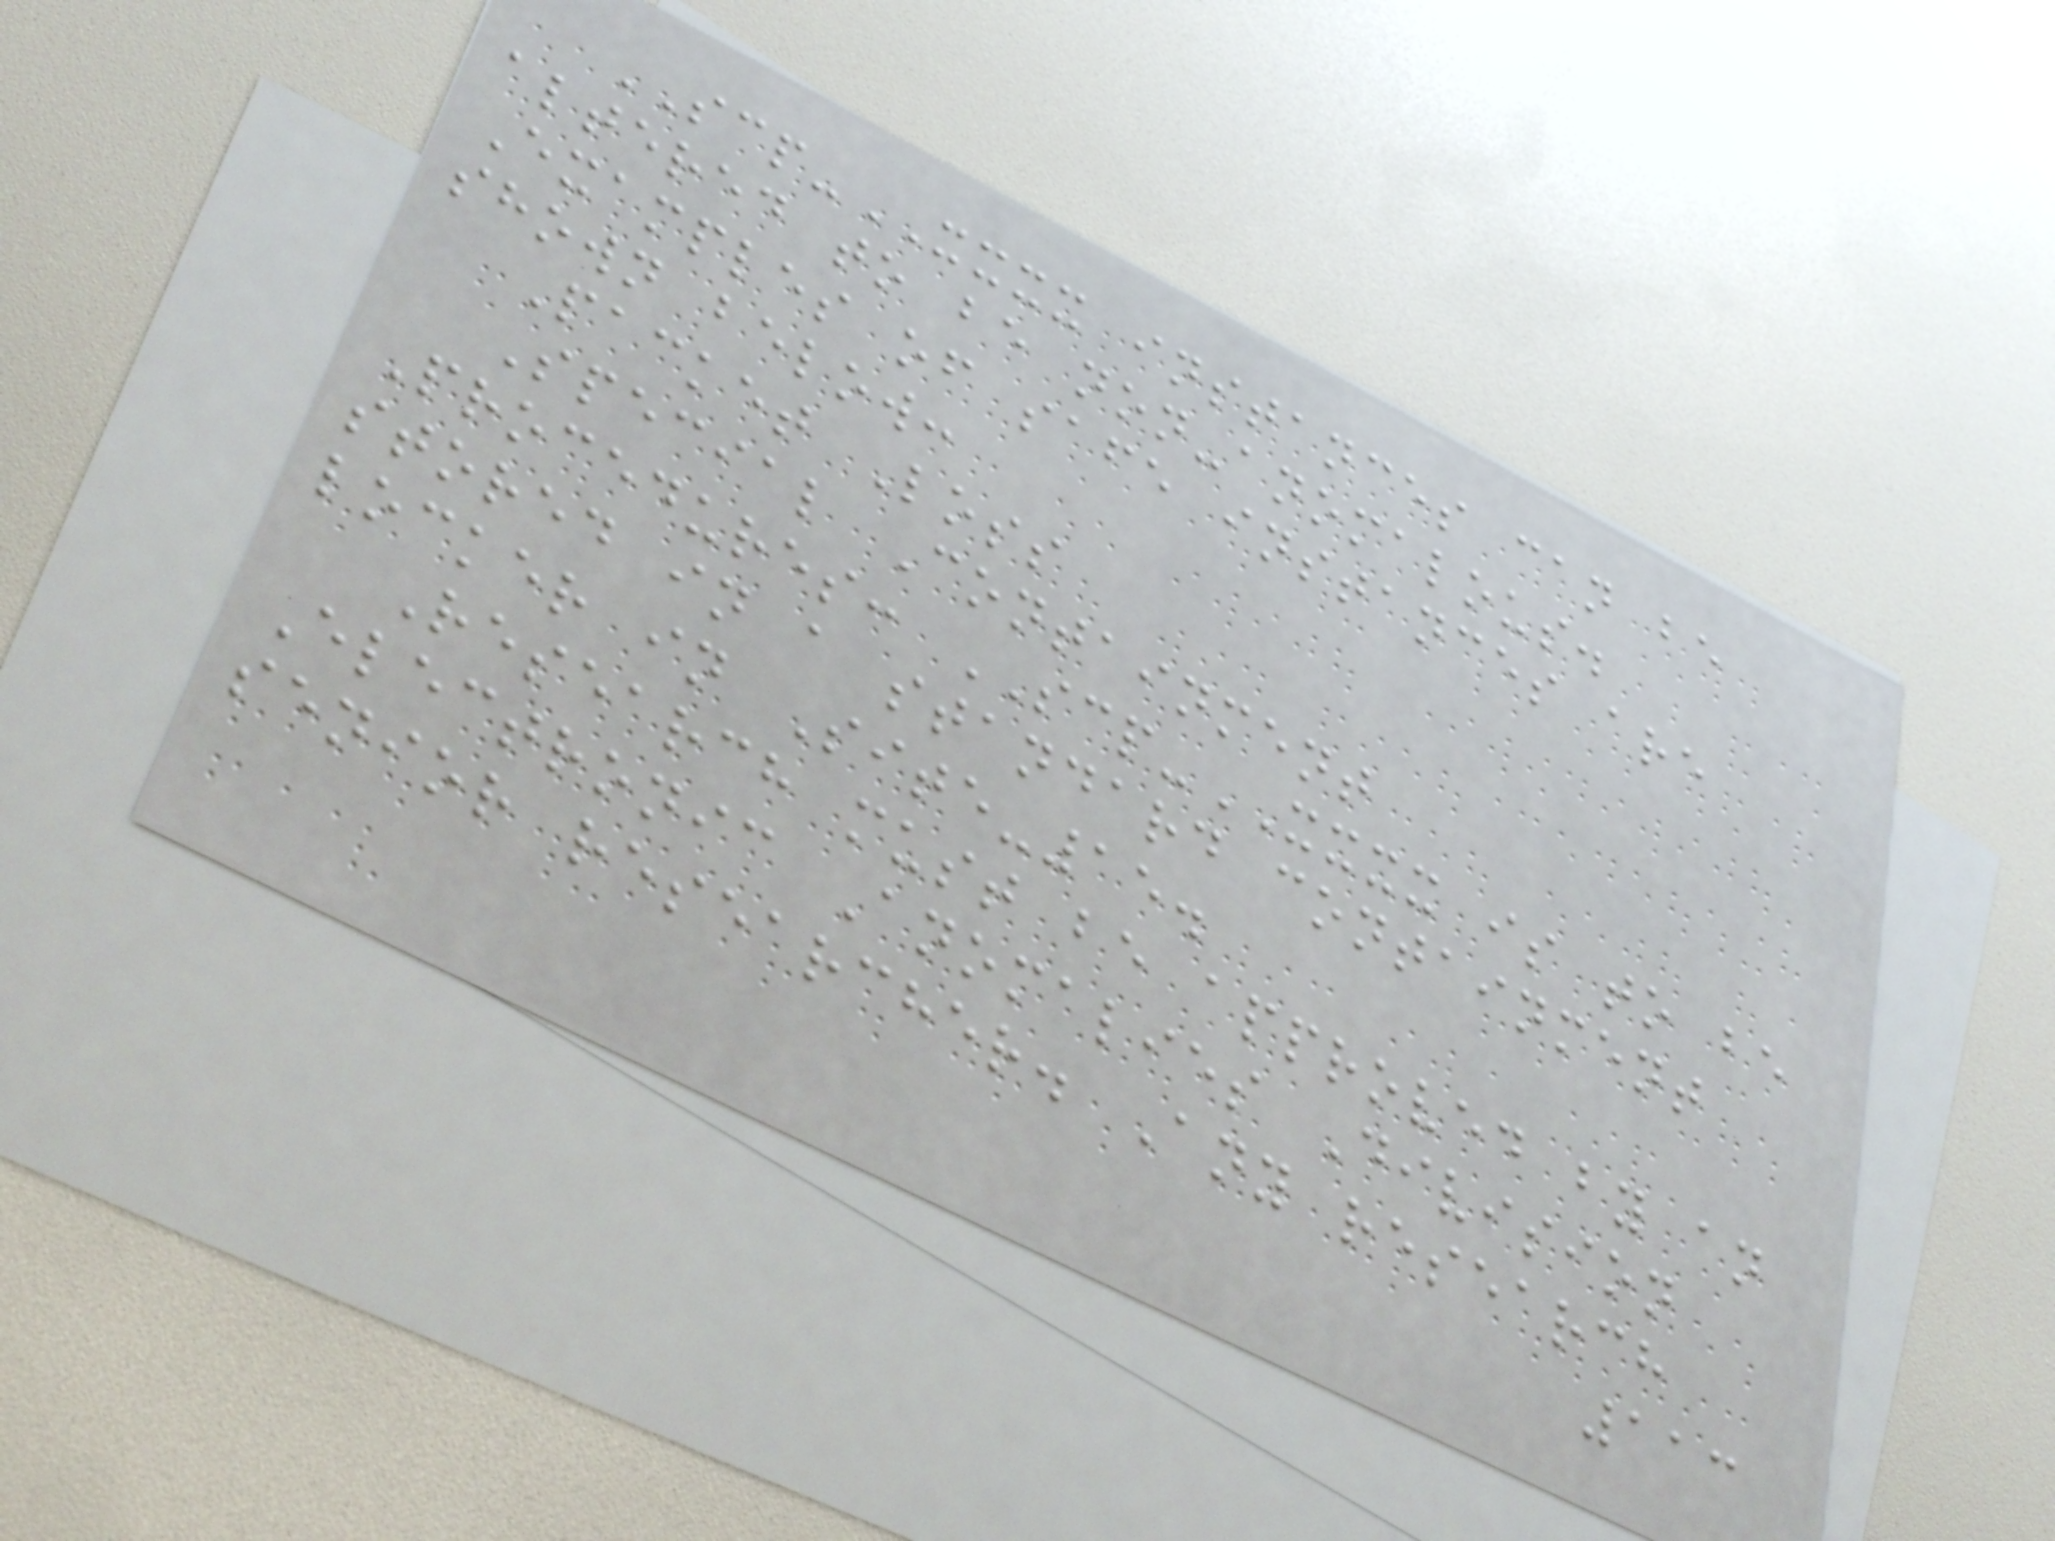SCP-XXXX instances can be
altered to be non-anomalous.
Examples of safe instances are
shown below:
Packet Loss
Special Containment
Procedures: SCP-XXXX is to be
stored in a standard containment
locker in Site-15.
Research must be approved by an
Electronic Anomalies Division
senior researcher. Any research
113
